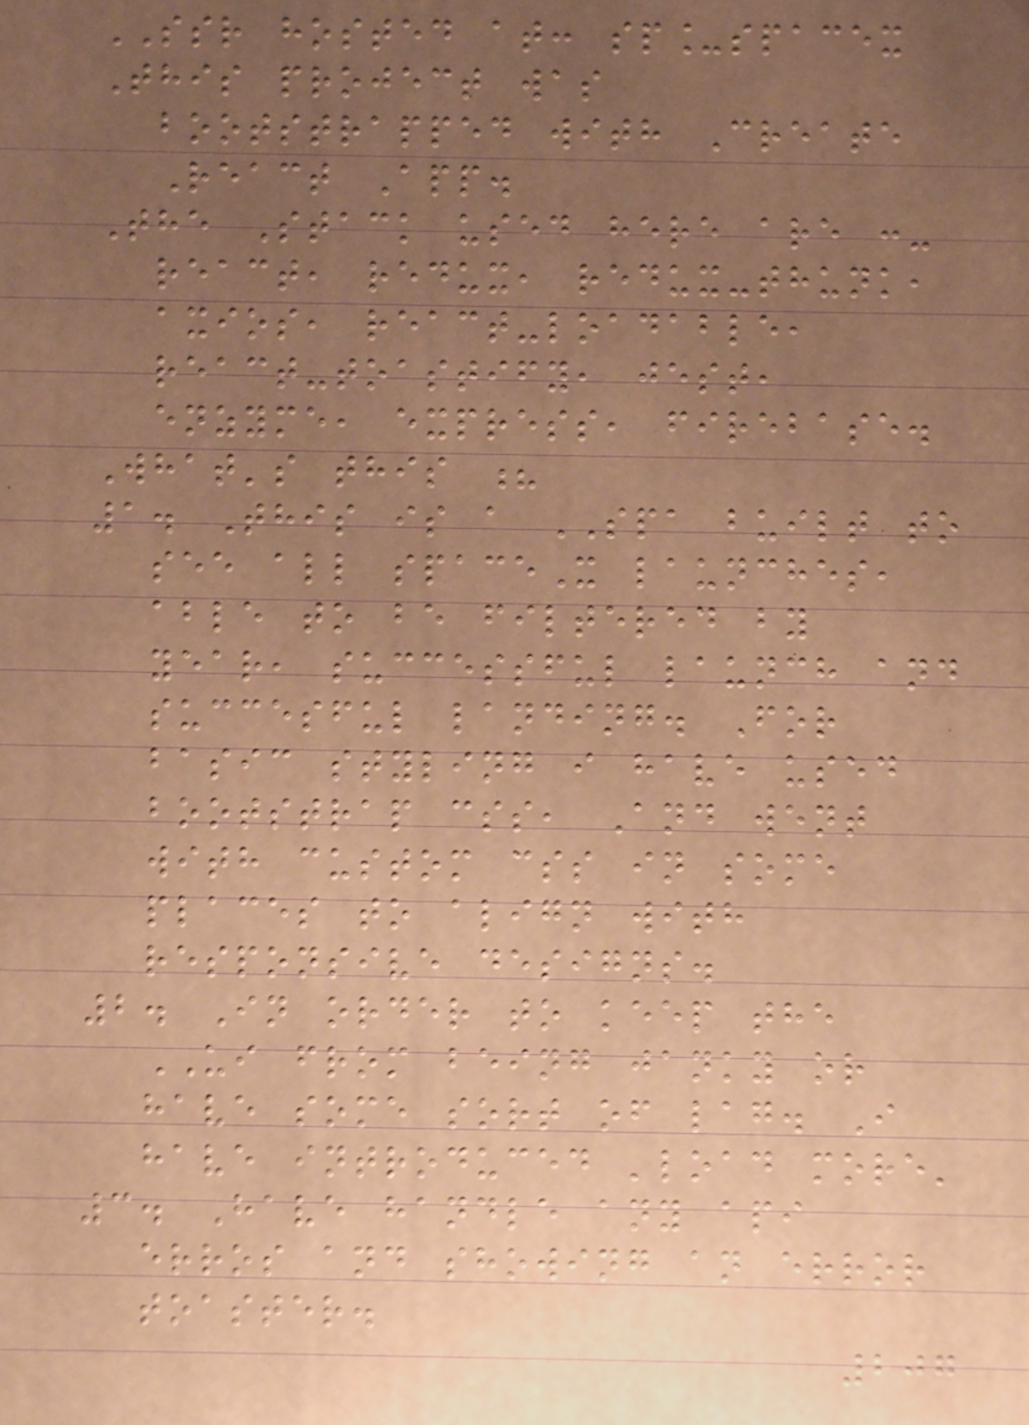SSR hosted at: sp_spacex
This project was
bootstrapped with Create
React App.
The Stack used here are :-
react, redux, redux-thunk,
axios, react-loadable,
react-toastify, jest,
enzyme, express, firebase.
What's this ?
1. This is a SPA built to
see all spaceX launches,
able to be filtered by
year, successful launch and
succesful landing. For
basic styling i have used
bootstrap css, And went
with custom css in some
places to align with
responsive designs.
2. In order to keep the
UI from being janky or
have some sort of lag. I
have introduced 'load more'
3. Have handle any api
erros and showing an error
toaster.
207
